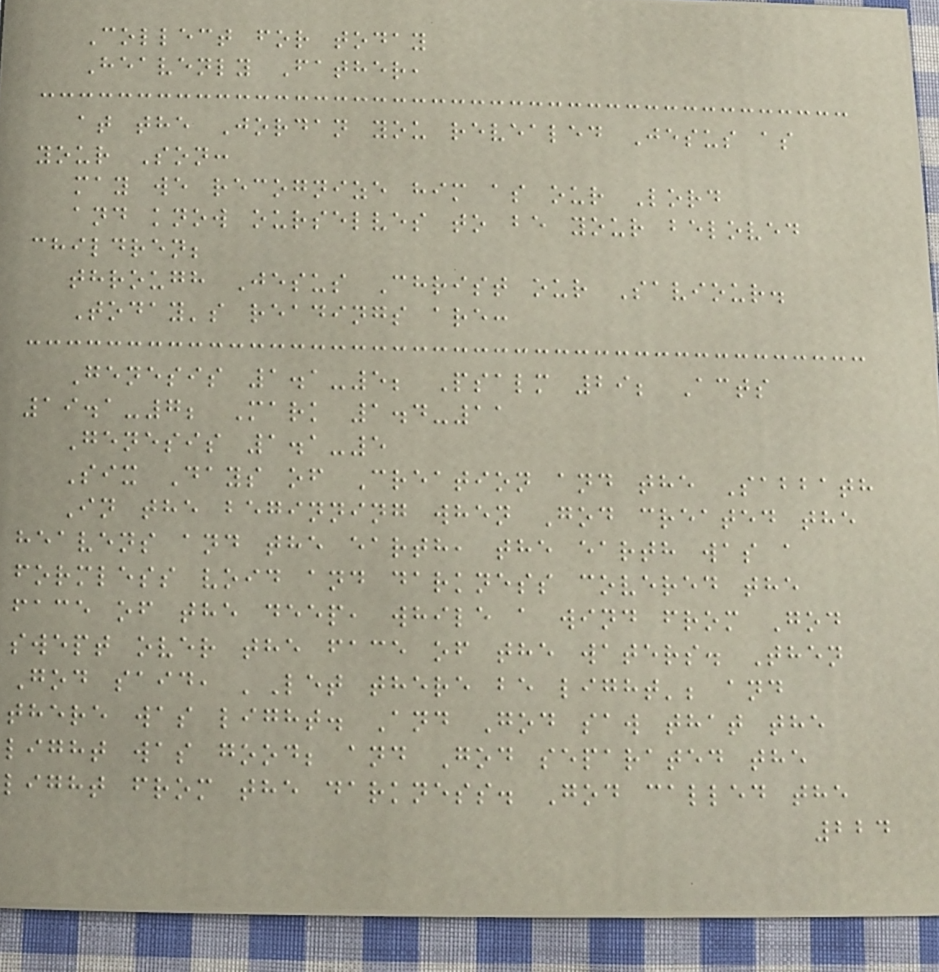Collect for today
Heavenly Father,
at the Jordan you revealed Jesus as
your Son:
may we recognize him as our Lord
and know ourselves to be your beloved
children;
through Jesus Christ our Saviour.
Today's readings are:
Genesis 1.1-5; Psalm 29; Acts
19.1-7; Mark 1.4-11
Genesis 1.1-5
Six Days of Creation and the Sabbath
In the beginning when God created the
heavens and the earth, the earth was a
formless void and darkness covered the
face of the deep, while a wind from God
swept over the face of the waters. Then
God said, 'Let there be light'; and
there was light. And God saw that the
light was good; and God separated the
light from the darkness. God called the
224
